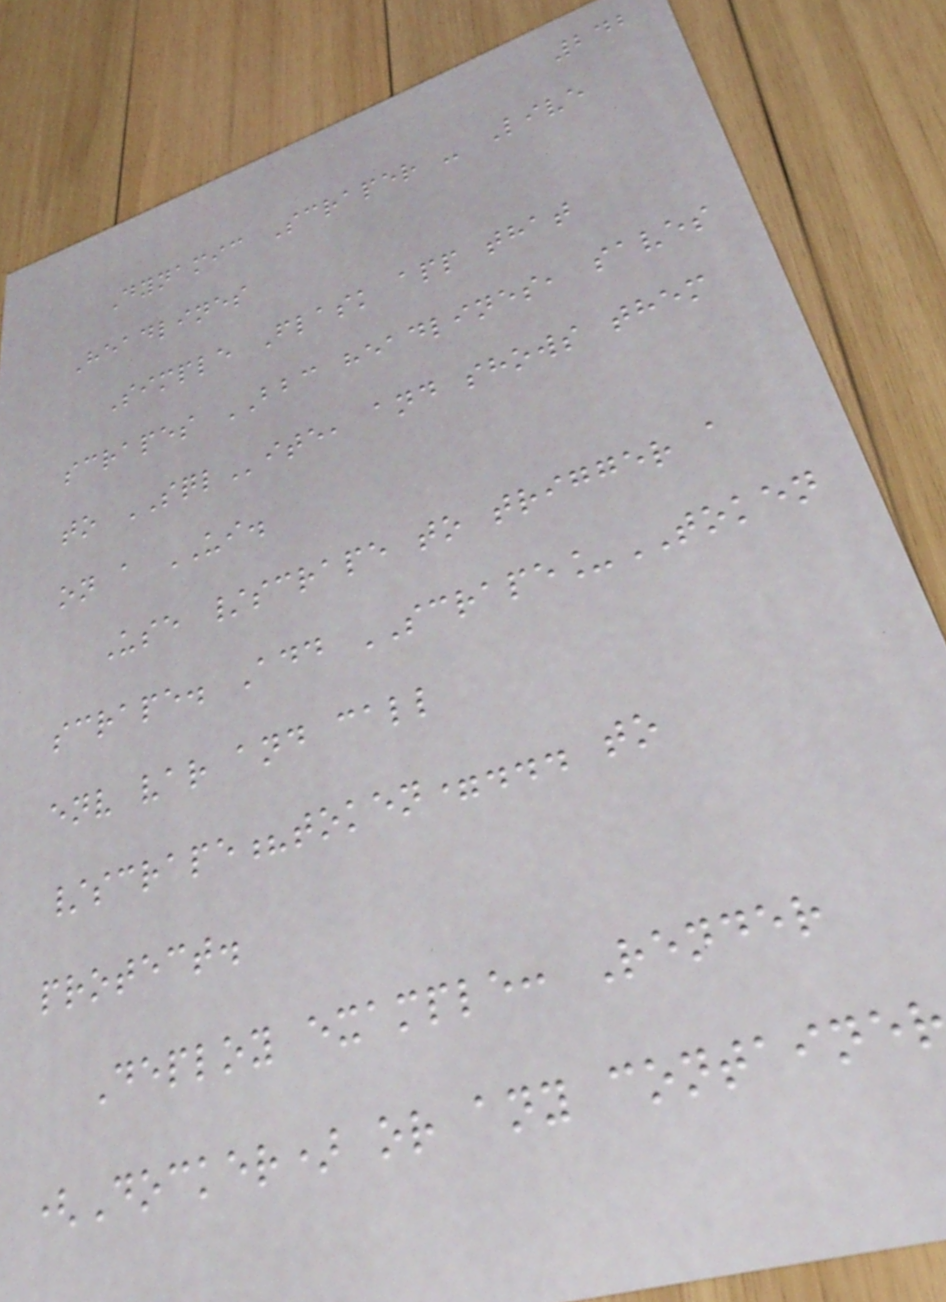242
Dynamic Scraper - Live
Headlines
Simple Flask app that
scrapes BBC headlines, saves
to SQLite, and shows them
on a UI.
Use /scrape to trigger a
scrape. Add SCRAPE_TOKEN
env var and call
/scrape?token=... to
protect.
Deploy example: Render
(Docker) or any container
